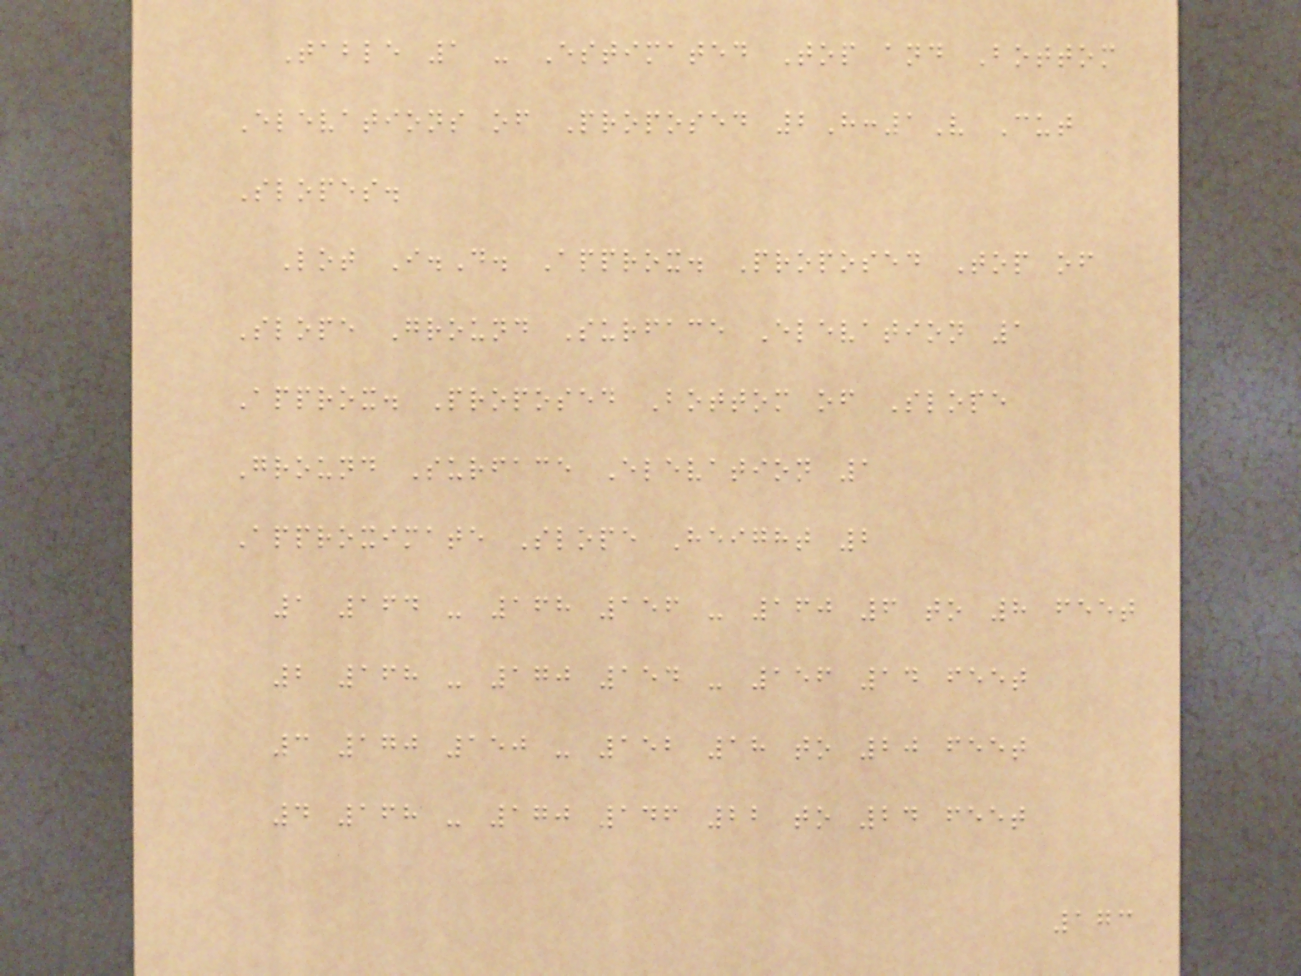Table 1 - Estimated Top and Bottom
Elevations of Proposed 2H:1V Cut
Slopes.
Lot I.D. Approx. Proposed Top of
Slope Ground Surface Elevation 1
Approx. Proposed Bottom of Slope
Ground Surface Elevation 1
Approximate Slope Height 2
1 164 - 168 156 - 160 6 to 8 feet
2 168 - 170 154 - 156 14 feet
3 170 150 - 152 18 to 20 feet
4 168 - 170 146 22 to 24 feet
173
